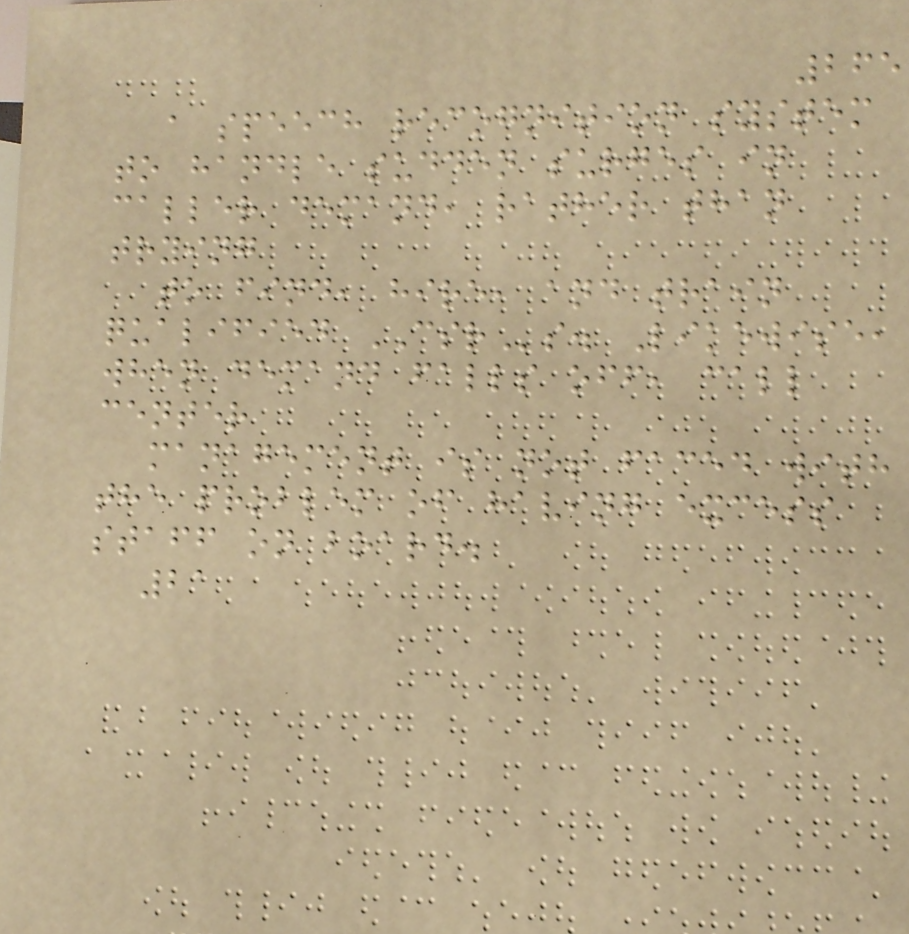265
a speech recognition system
to handle sudden surges in
caller demand, rather than
trying
to find, hire, and train
qualified CSRs. Likewise,
when demand falls off, call
center
management is not faced with
the problem of having excess
staff on board.
21
